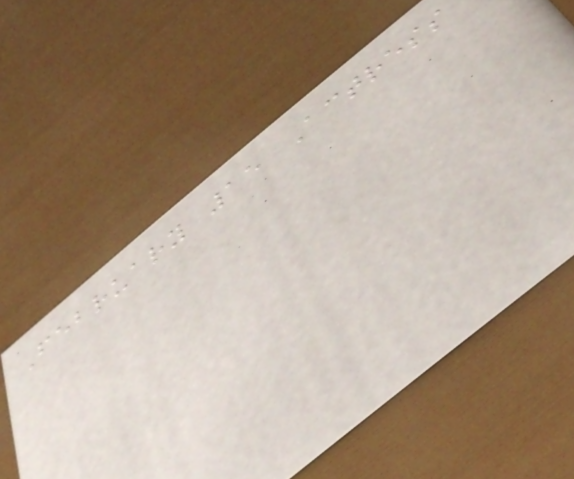February 15 Actress
